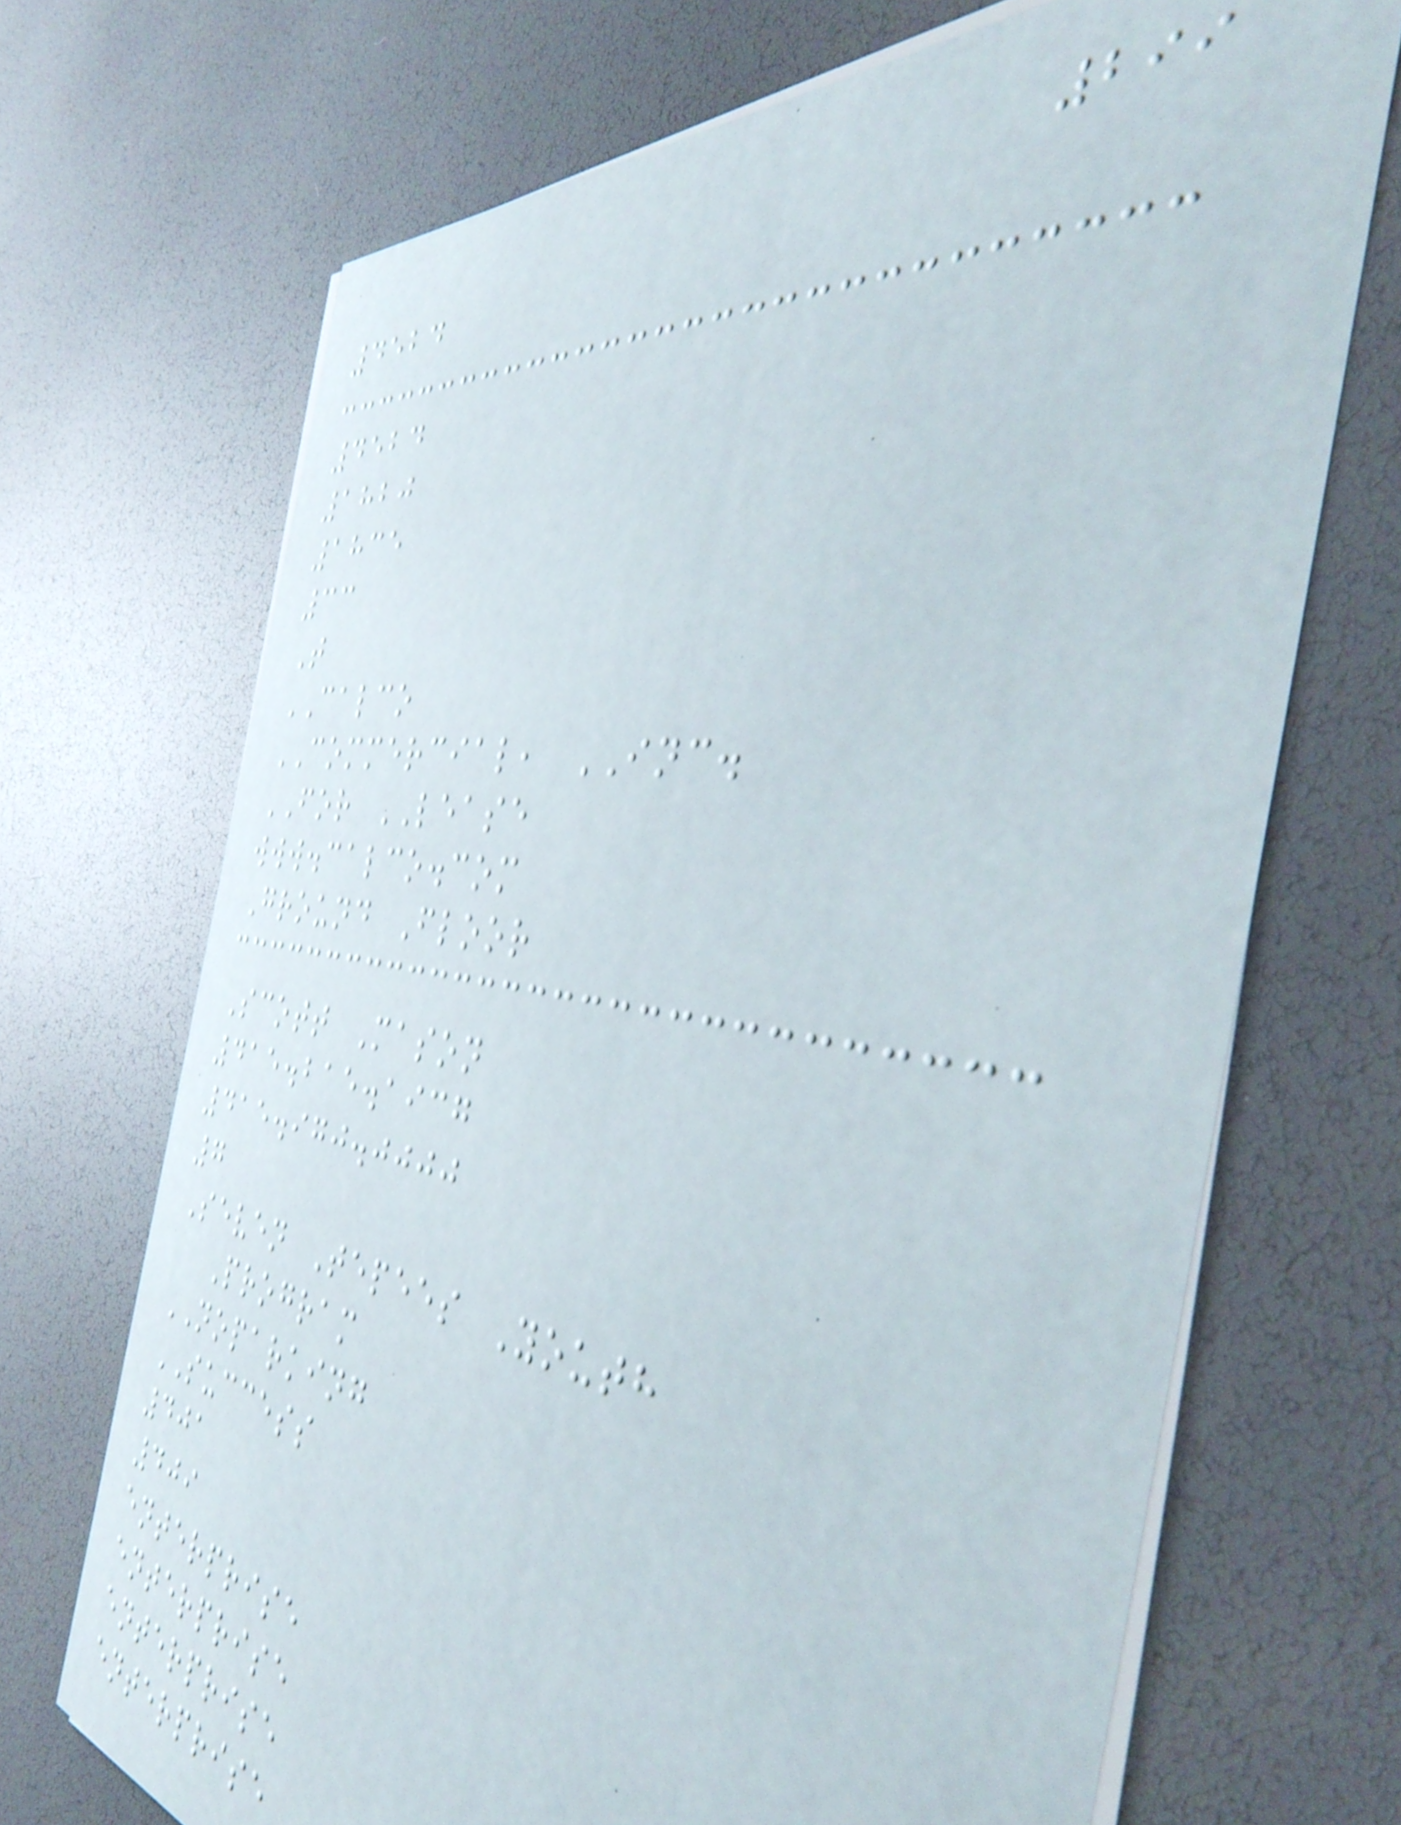299
4524
4524
1820
1835
33
T
CALCO
COMMERCIAL, INC.
FOR LEASE
www.calco.com
Ground Floor
Scott Mason
415.215.1937
415.970.0000
7
Seven Tepees Youth
Program
NOPARKING
SUCCESS
401
409
enterprise
enterprise
enterprise
enterprise
